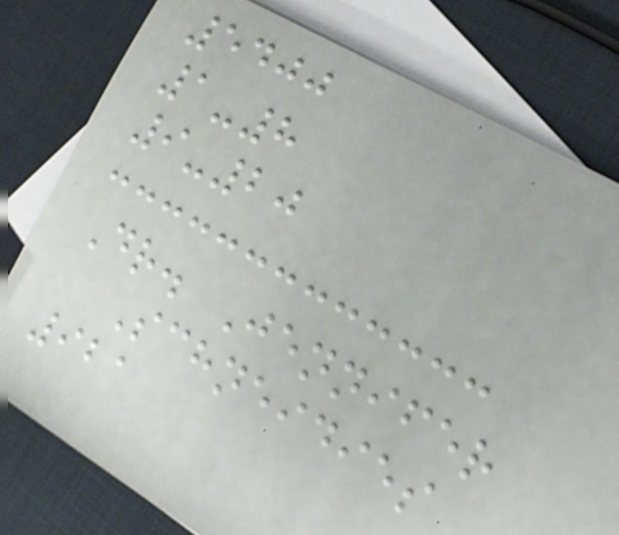5400
1-8
9-20
Dr. Jennifer
Schneidies
921
